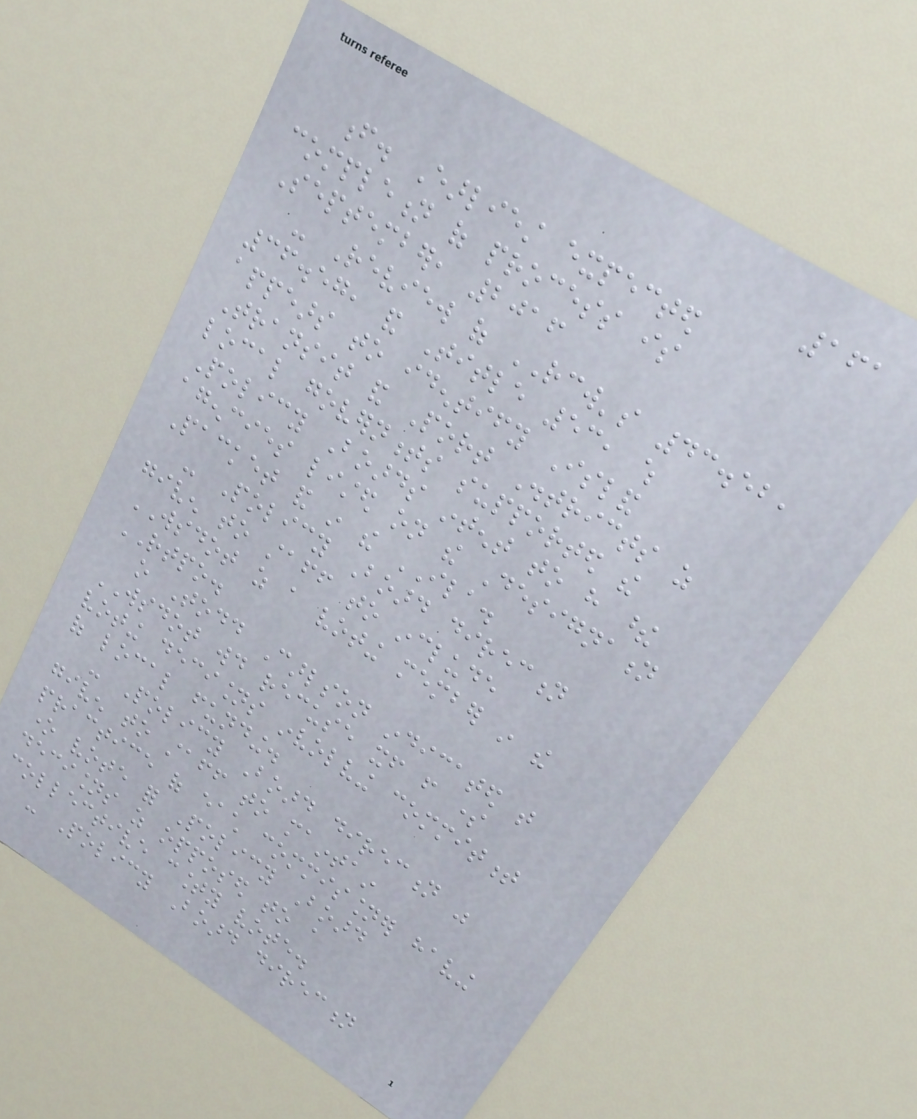161
f. Earliest expected
completion of process is
September, 2016
- Review of RCW's 43.52,
36.57, and Title 53, which
appears to identify Island
Transit and Port Districts as
local governments supported the
Policy Boards intent to have these
agencies listed on the Designation
Packet and in the ILA.
- Policy Board direction
given to staff to include
WSDOT as a voting member in the
RTPO.
o Todd Carlson indicated that
WSDOT would recuse itself from some
voting decisions involving commitment
of local funding.
- Policy Board direction was
given to staff to maintain
practice of each commissioner having
one vote for Policy Board
decisions as opposed to a
collective county vote.
- Policy Board direction
